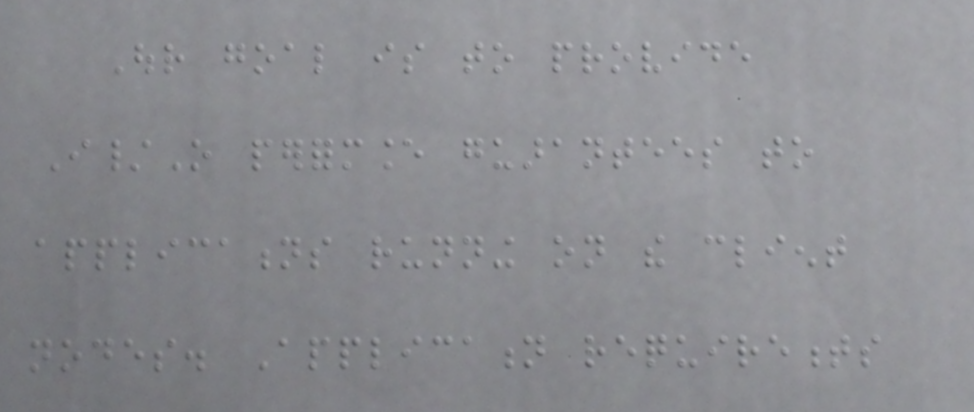Our goal is to provide
I/O performance guarantees to
applications running on the client
nodes. Application requirements
